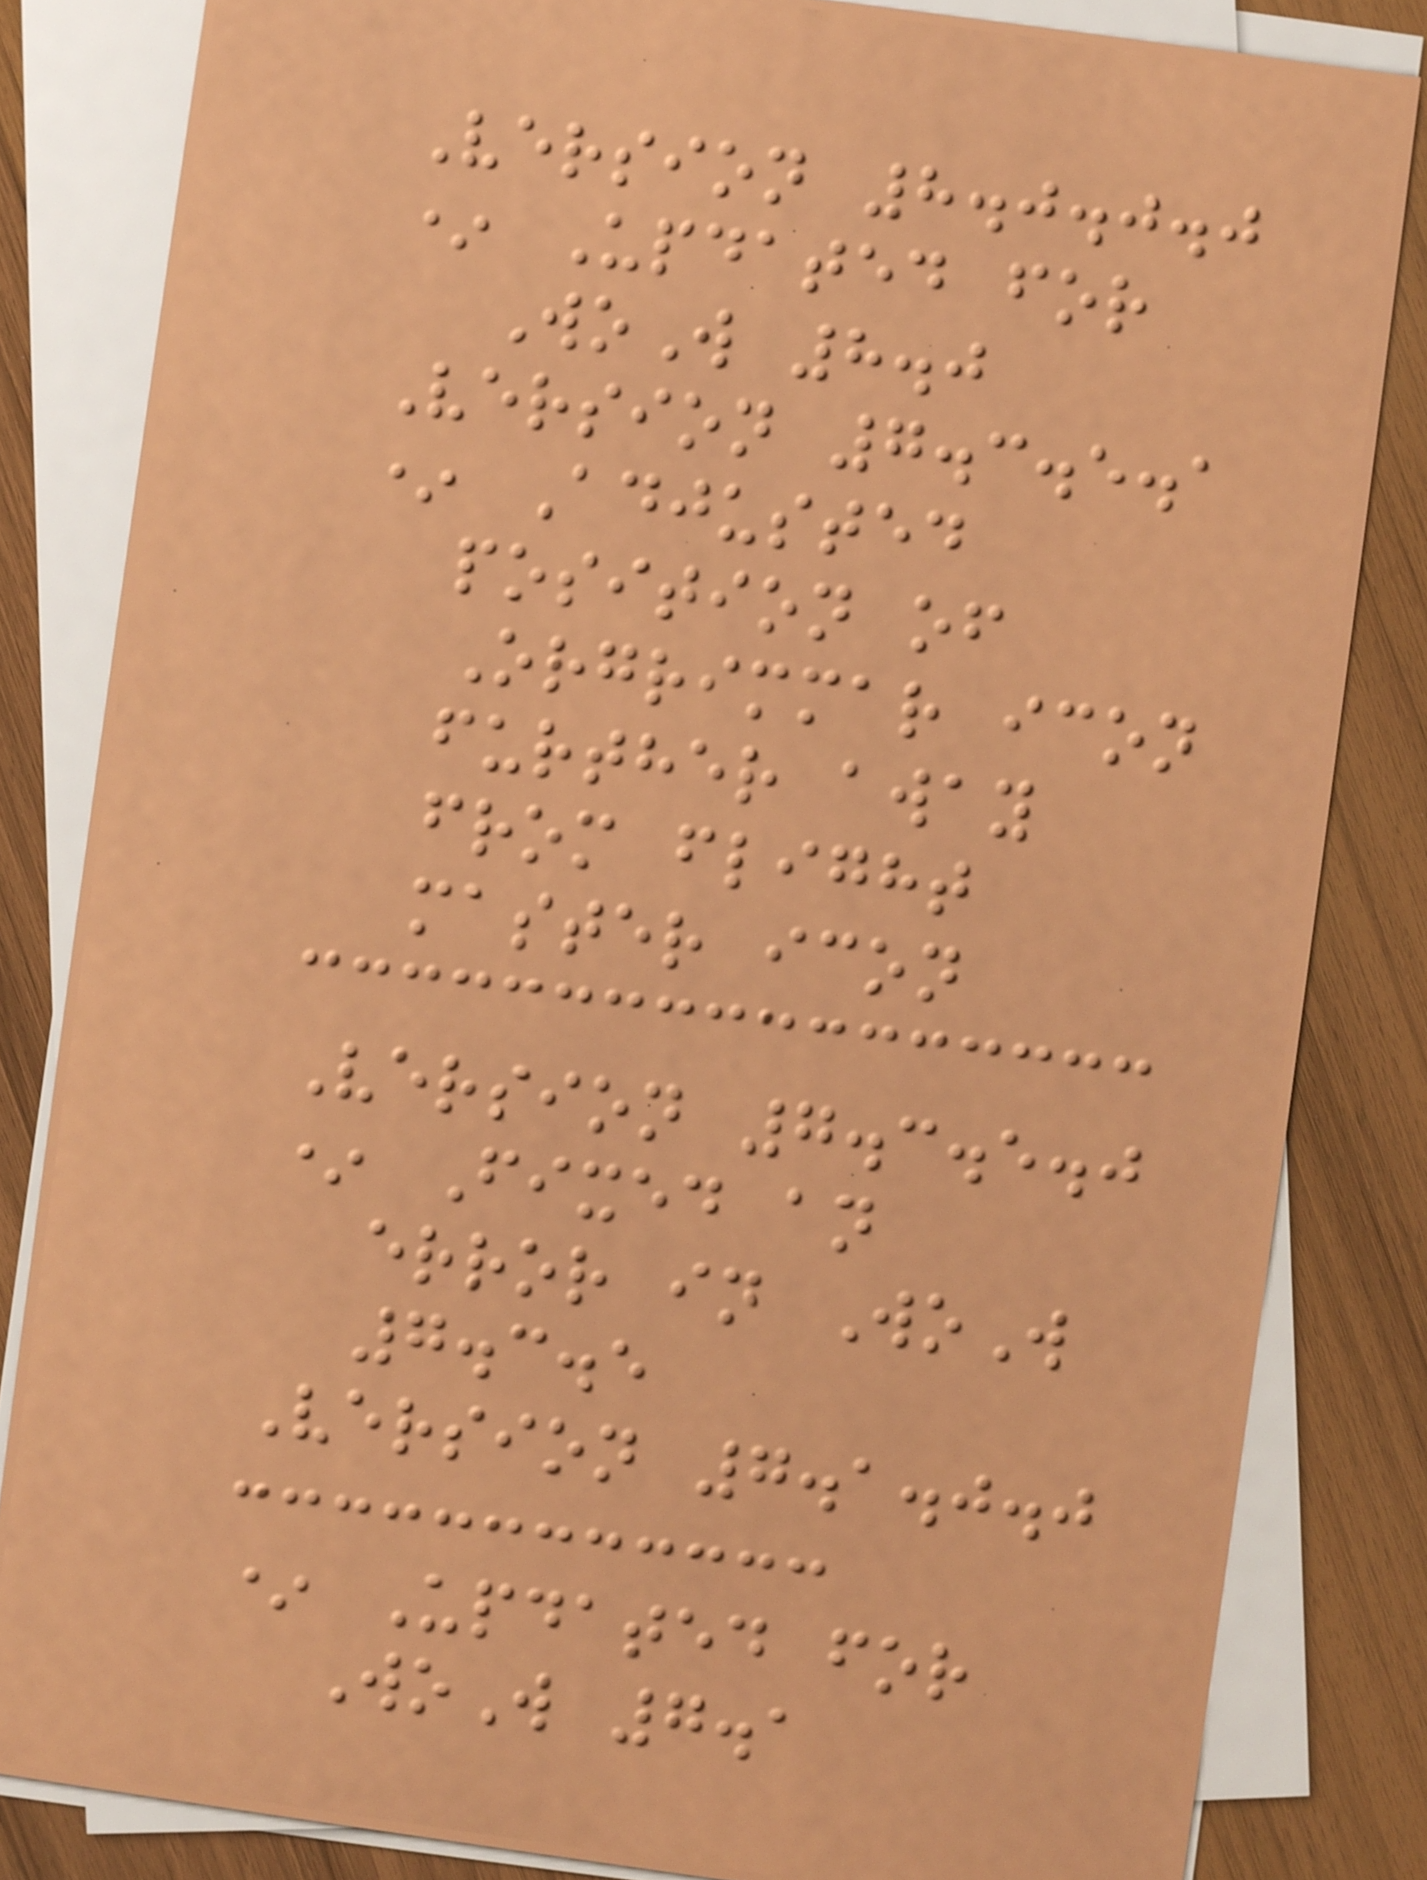Version 8.0.0.0
* Updated for
WoW 8.0
Version 7.3.5.1
* Adjusted
position of
Orgrimmar icon
further away
from flight
master icon
Version 7.3.5.0
* Fixed an
error in WoW
7.3.5
Version 7.1.0.0
* Updated for
WoW 7.1
